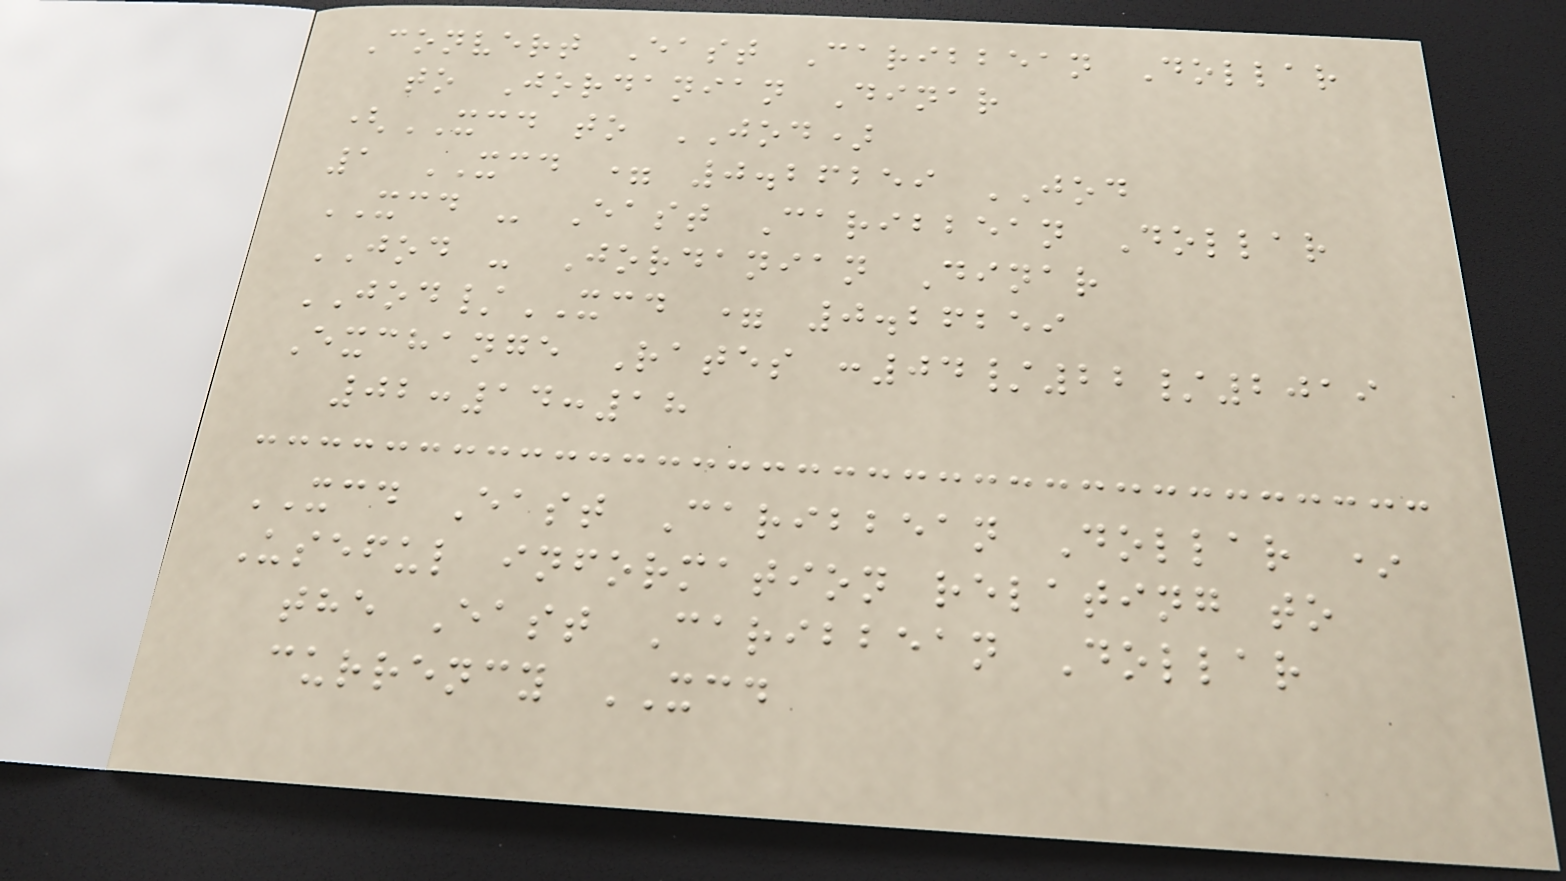Convert East Caribbean Dollar
to Jordanian Dinar
(XCD to JOD)
1 XCD = 0.26259 JOD
XCD - East Caribbean Dollar
JOD - Jordanian Dinar
JOD/XCD = 0.26259
Exchange Rates :04/22/2019
02:14:18
XCD East Caribbean Dollar *
Useful information relating to
the East Caribbean Dollar
currency XCD
